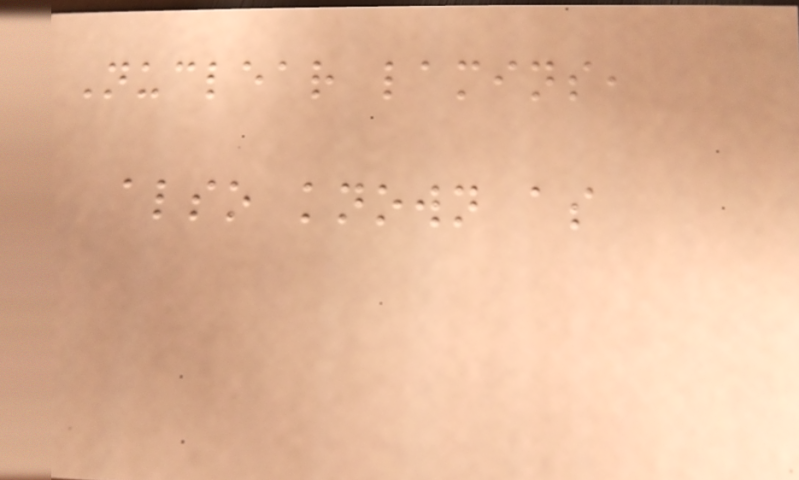Nuclear lamins,
also known as
